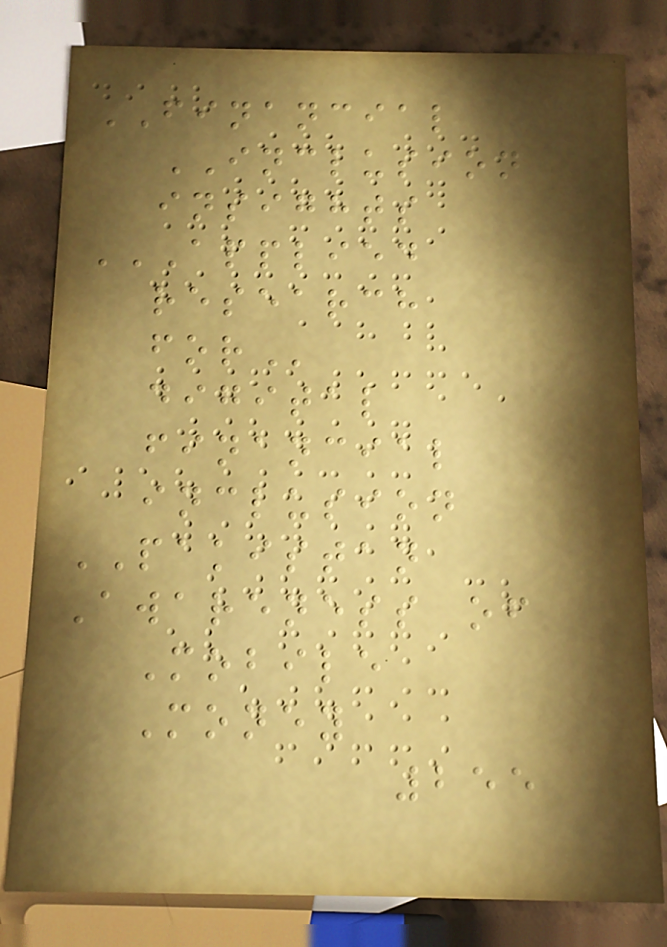FINANCIAL
INCLUSION
insights
APPLIED
RESEARCH
FOR
digital
financial
inclusion
PAKISTAN
Awareness of
Mobile
Money
255
